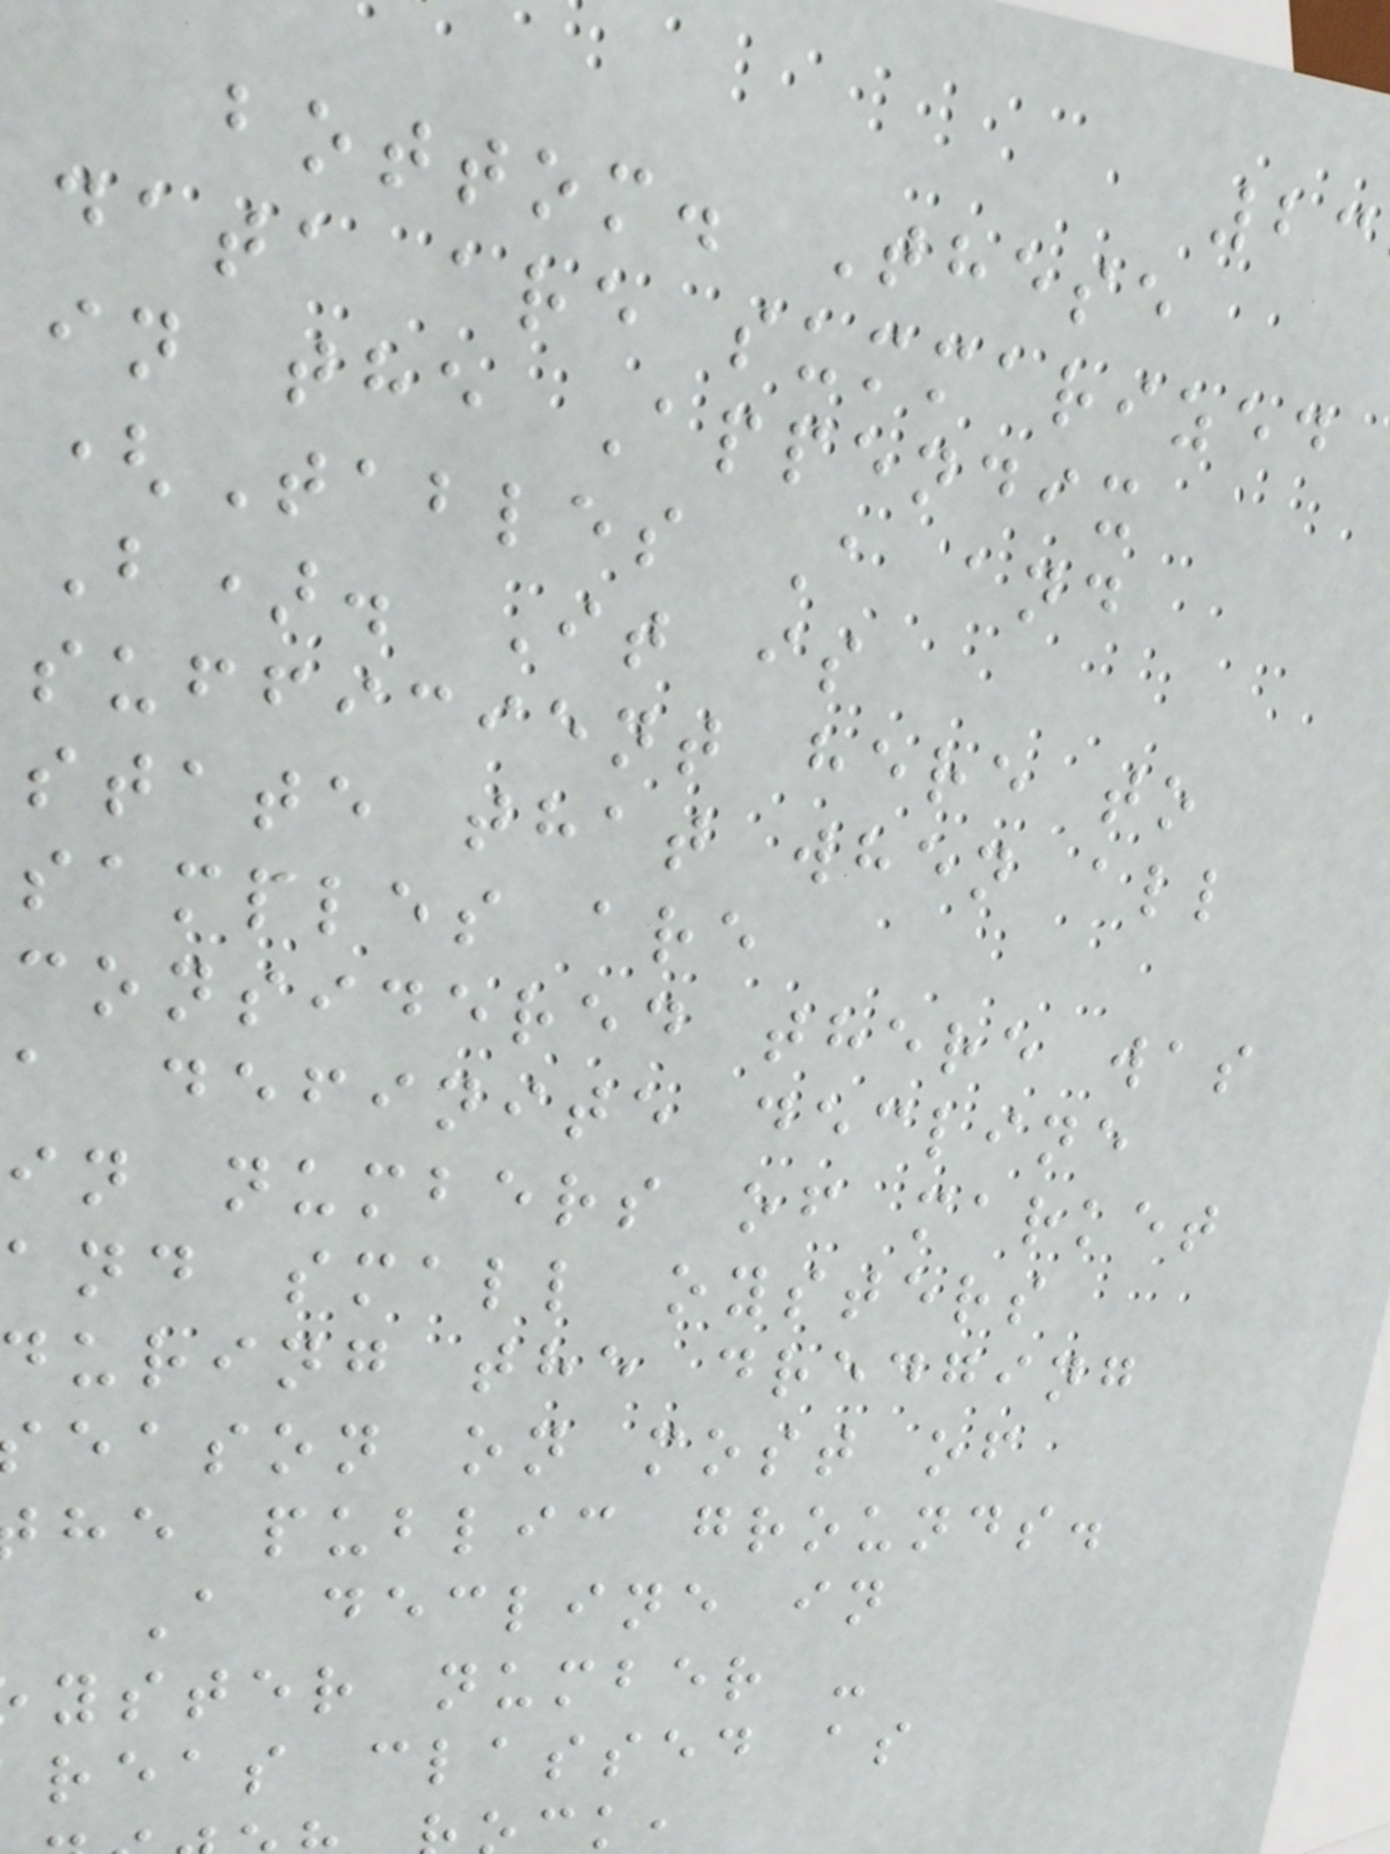bottom. These
data are summarized
in the Appendix
(Tables A and
B). It is
sufficient here to
state that when all
samples are
considered there was
a definite decline
in numbers of market
and small oysters
during the dredging
eason on most of
he public grounds.
A decline in
yster number -
reas classed as
